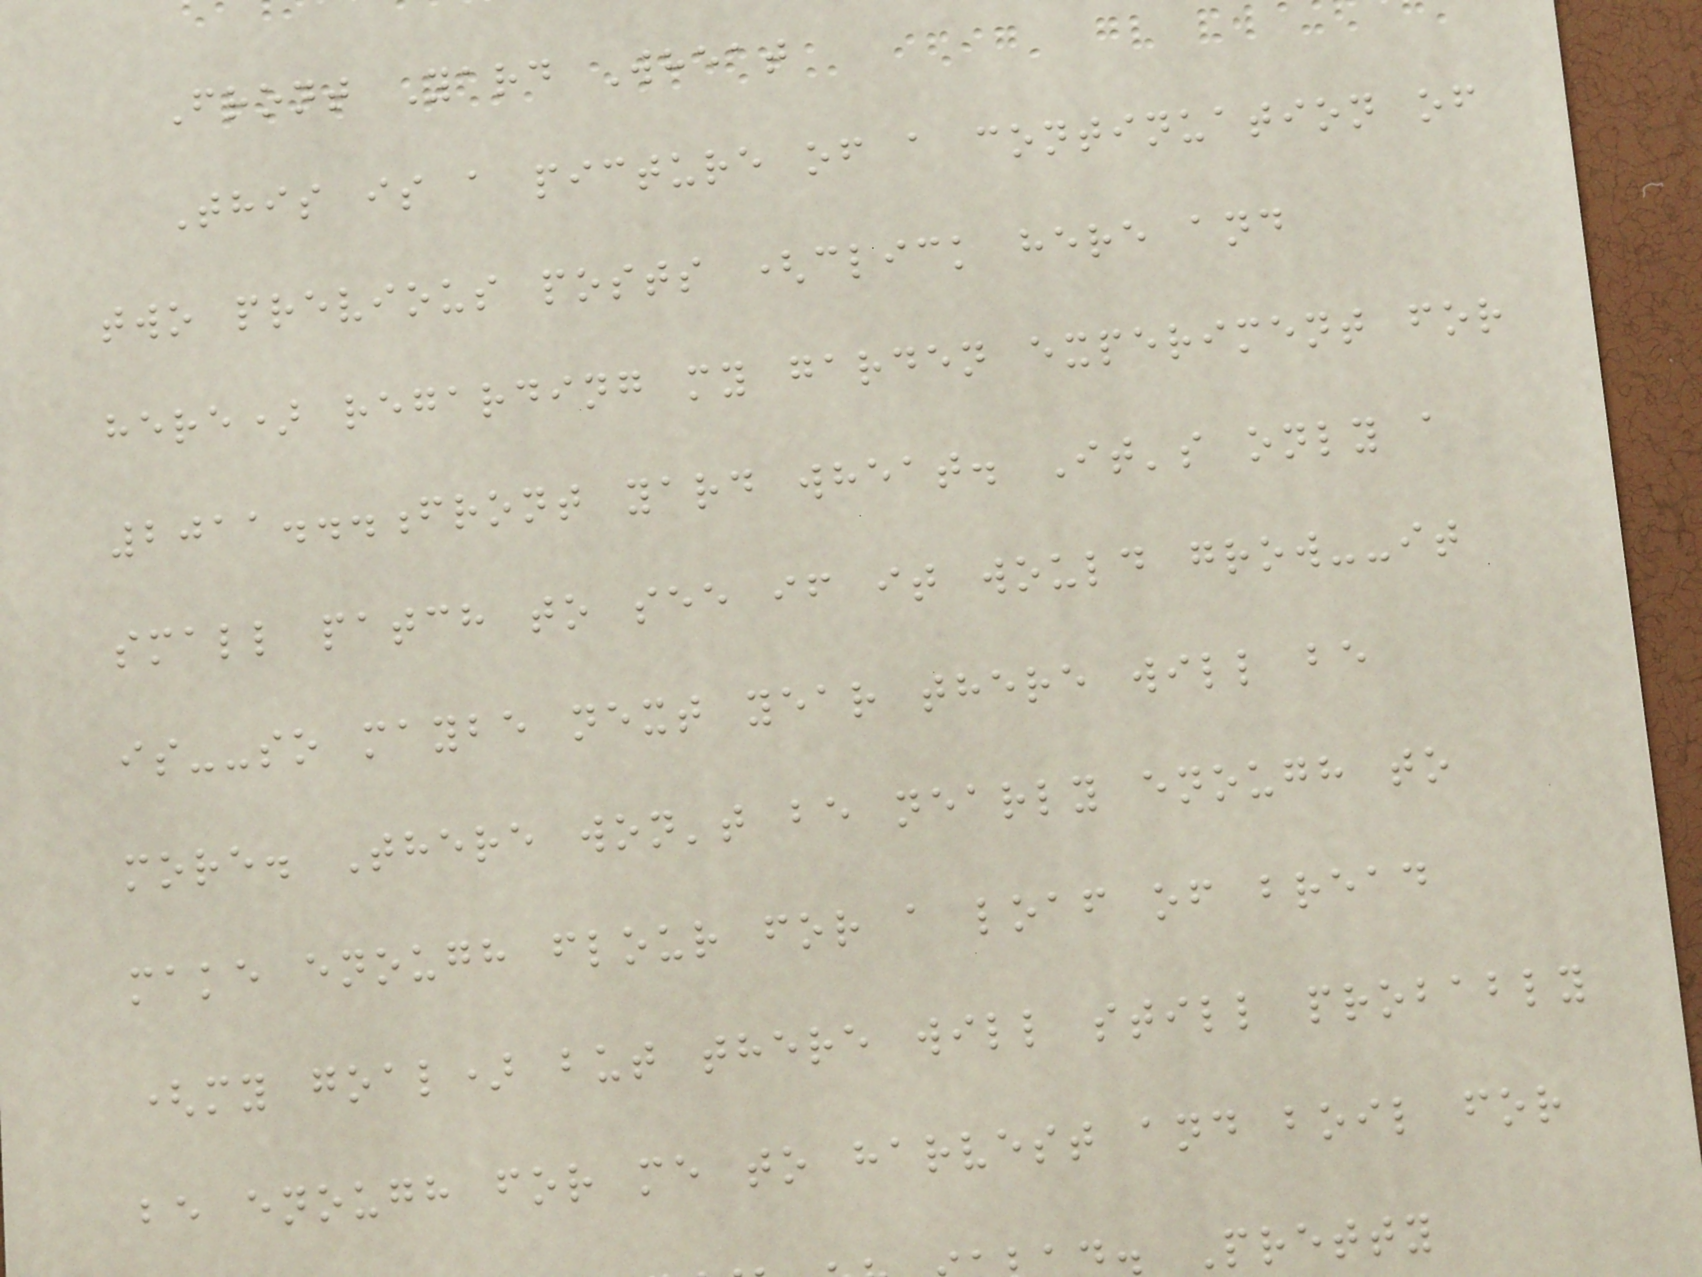Front Yard Wheat
This is a picture of a continuation of
two previous posts (click here and
here) regarding my garden experiment for
2011...front yard wheat. It's only a
small patch to see if it would grow--it
is--so maybe next year there will be
more. There won't be nearly enough to
make enough flour for a loaf of bread
(my goal) but there will still probably
be enough for me to harvest and boil for
. Pretty
